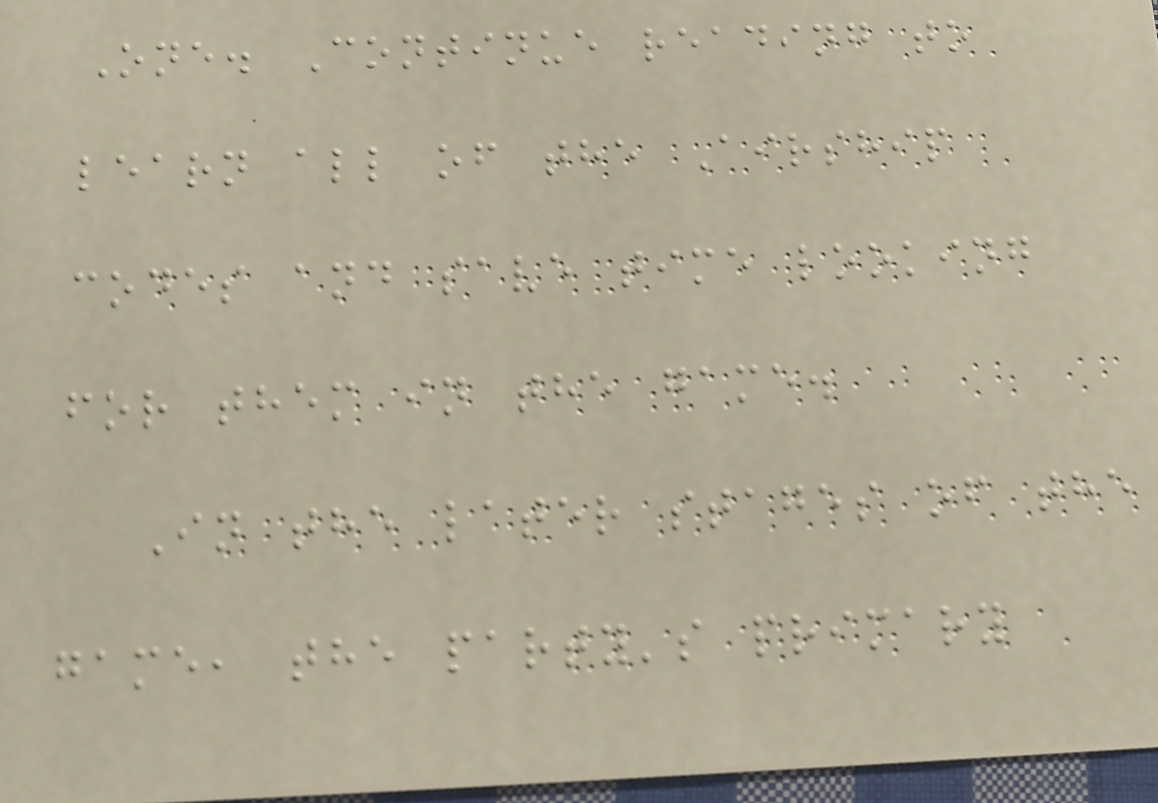One. Continue reading to
learn all of the Airship
codes and save time looking
for them in the game.
In the later stages of the
game, the party's primary
